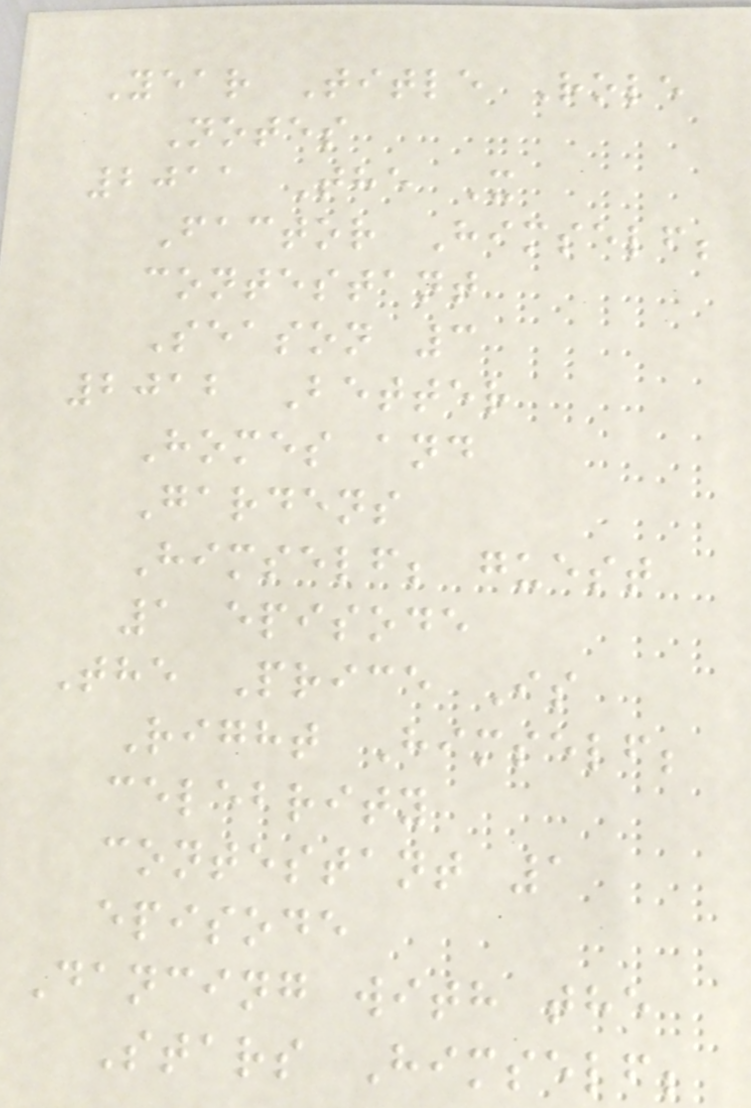Year Title Role
Notes
2011 The X
Factor Himself;
contestant
Season 3
2012 Better
Homes and
Gardens
Himself; guest
1 episode
The Price Is
Right Himself;
celebrity
contestant 1
episode
Dancing with the
Stars Himself;
